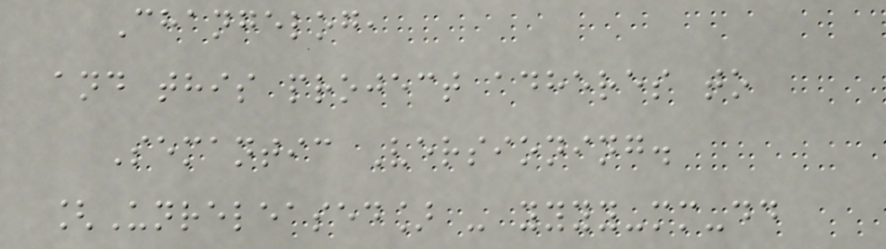Changelog,
and this project adheres to
Semantic Versioning.
[Unreleased] - yyyy-mm-dd
